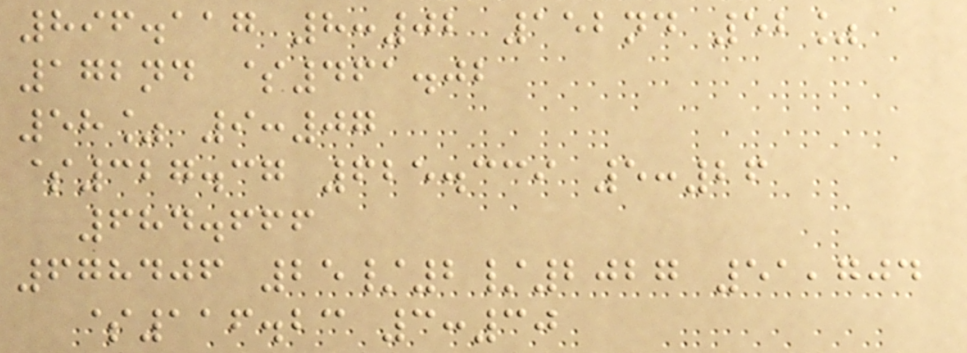896.117 8:02 152nd 52%
172nd $461.02
58% 9:07
$327.37 625.339 5:26
684.666
678406 25/2/2027 51,704
$116.23 3:30
